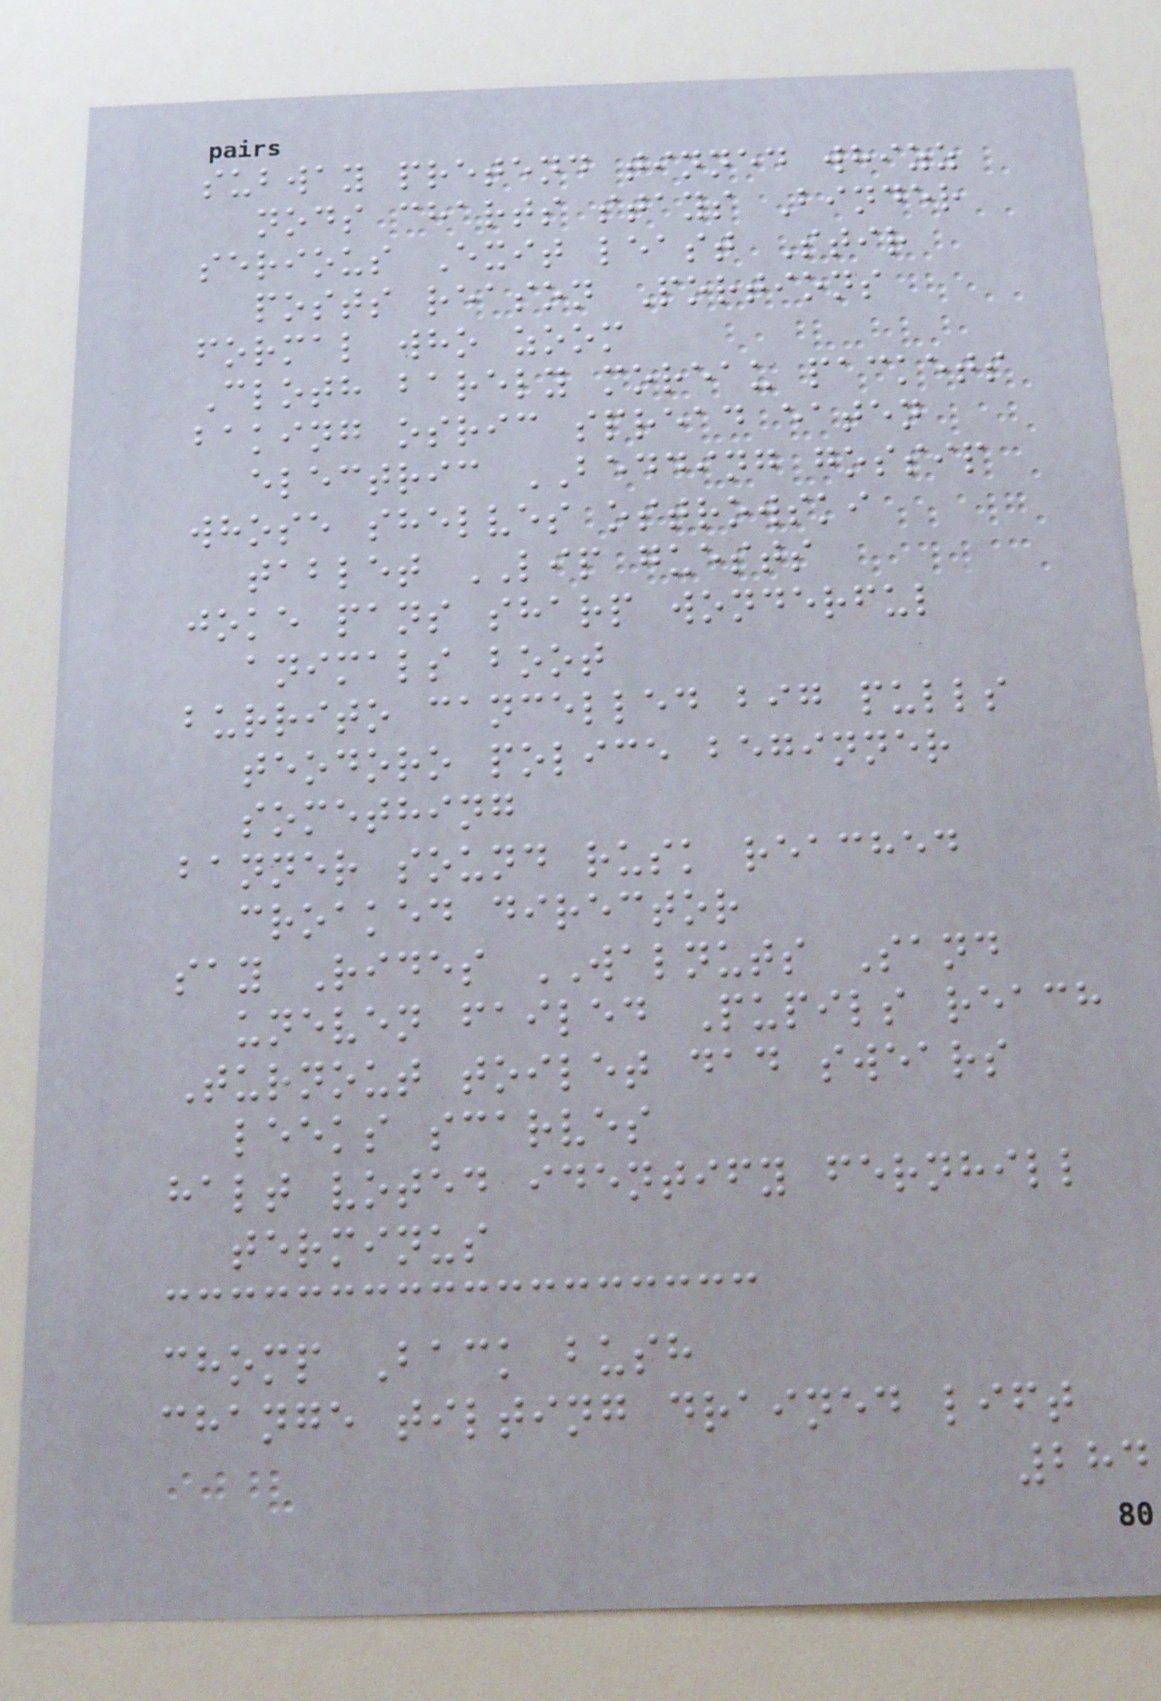subway pretend tinned whizz
nods charts stays Binder
serious Exit least Stir
posts reason Portions
formal who zoom
Cloth barely moreau packets
baking osric spread eaten
electric BEDDING gossip
whose shelves ostrowski
tablet LIP guests
joke pans sharp wonderful
animals boot
burrito cancelled big pulls
teodoro police beginner
something
banner sound rusk reached
croaked director
say Rides WALNUTS Sand
uneven failed Pupils reach
Turnout toilet dad swears
leeks scarves
halt voted identify fernhill
terminus
chomp Back bush
change tilting drained lift
284
